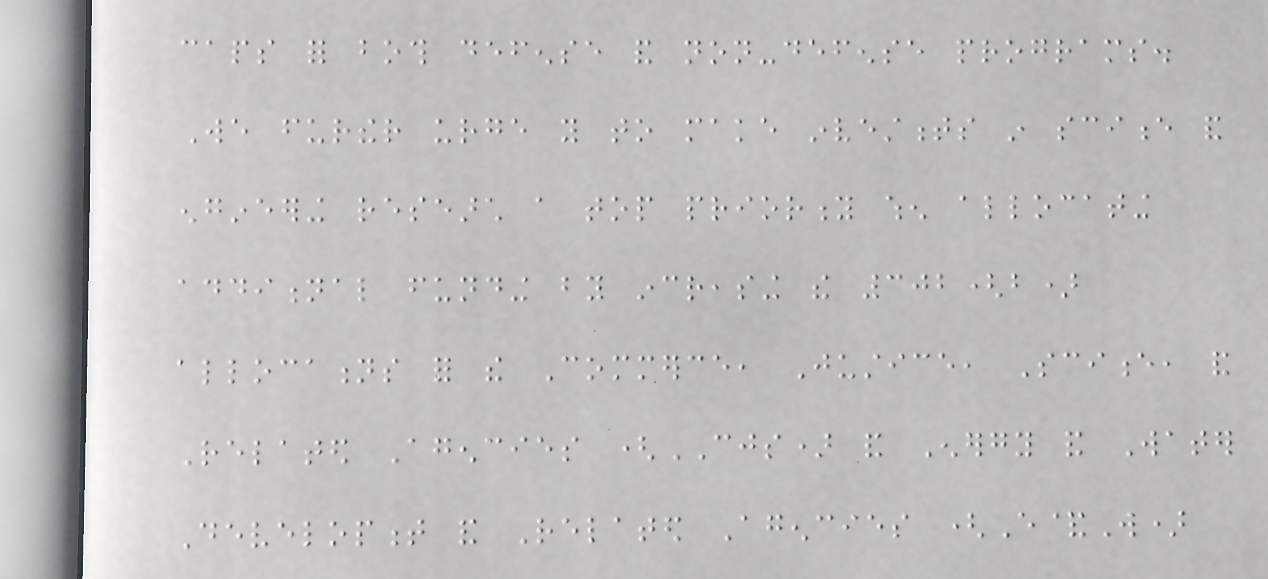caps for both defense and non-defense programs.
We further urge you to make investments in science and
engineering research a top priority when allocating
additional funding by increasing the 302(b)
allocations for the Commerce, Justice, Science, and
Related Agencies (CJS) and Energy and Water
Development and Related Agencies (E&W)
